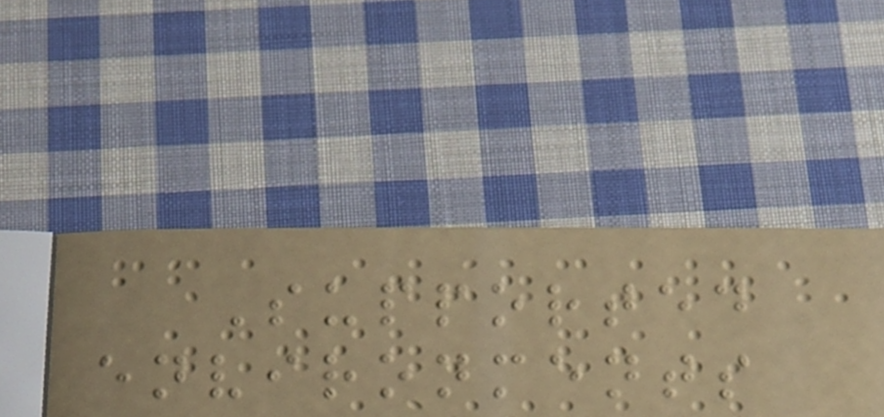Supported
environments
